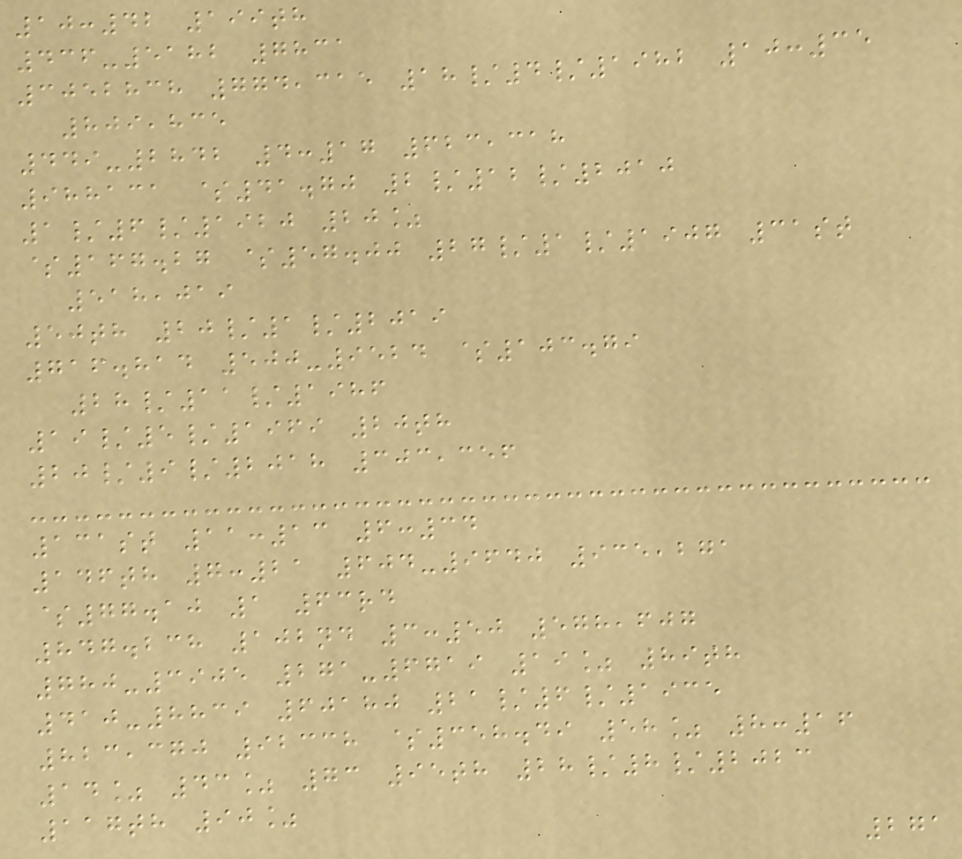10:42 199th
436-5182 7831
3052838 774,315 18/4/1982 10:35
809,835
449-2842 4:17 623,318
988131 $41.70 2/12/2010
1/6/1920 20%
$167.27 $57.00 27/1/1907 31st
518,019
50th 20/1/2019
716.814 500-9524 $103.79
28/11/1986
19/5/1969 20th
20/9/2018 303,356
131st 11:13 6:34
146th 7:21 604-9640 935,271
$77.10 1 63rd
847.238 102nd 3:50 578,607
780-3905 271-6719 19% 89th
410-8839 60180 21/6/1935
823,370 92338 $358.49 58% 8:16
14% 43% 73 95th 28/8/2023
117th 90%
271
